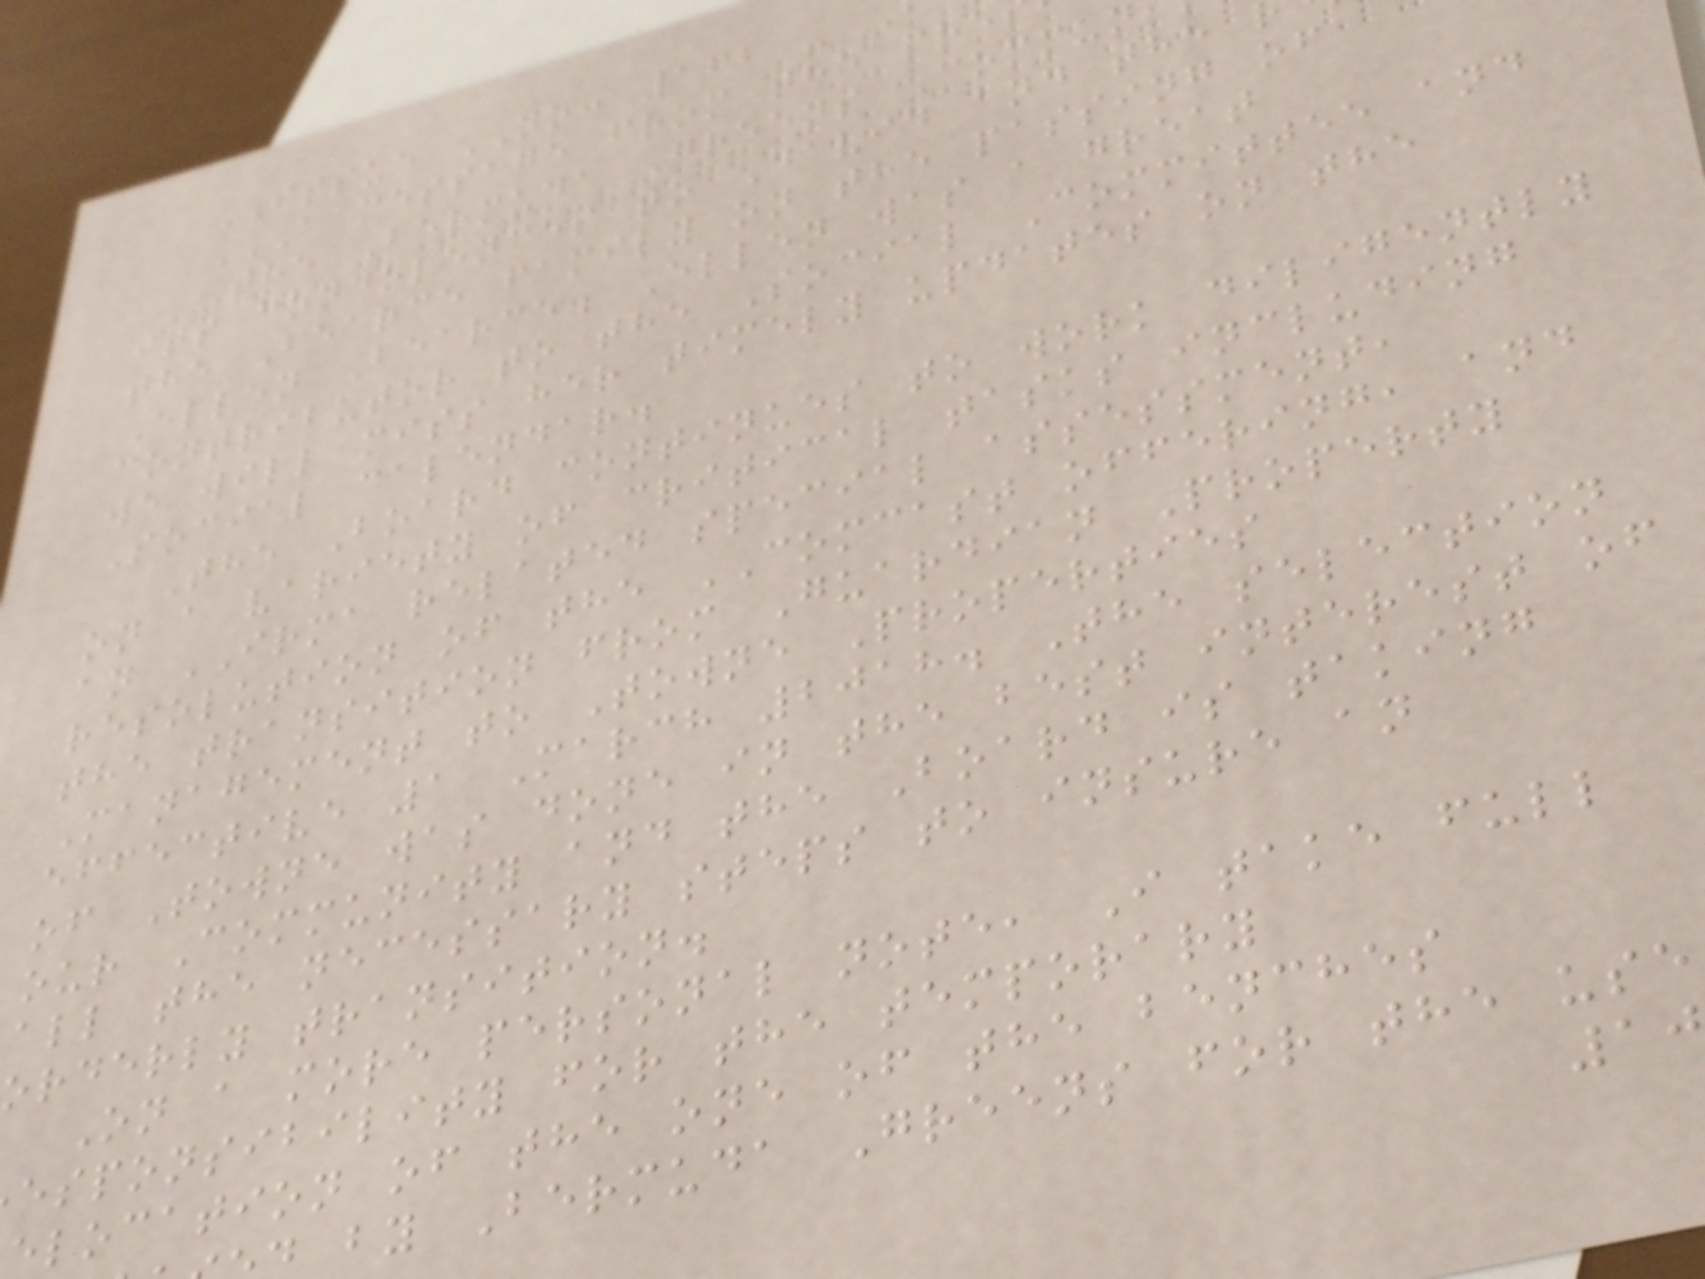ISSUE NO: 162 -
The Bermuda Greens Commun
its condolences to David and the
the Bearce family on the passing of
Ellen Bearce. Ellen was a great
contributor to the Social Committee and
we will miss her timely updates on the
Social calendar.
The Board continues to work diligently
on a variety of critical tasks including
an IRMA related special assessment,
resolution of the COMCAST offering, and
the transition from Guardian Property
Management to Towne Properties
effective 1 March 2018. The selection
of Towne was done in the best interest of
our Community and the Board is taking
all the necessary steps to insure an
orderly transition.
On a more personal note, I take full
esponsibility for the temporary
elocation of the one of the benches
by Bermuda Greens for the use
